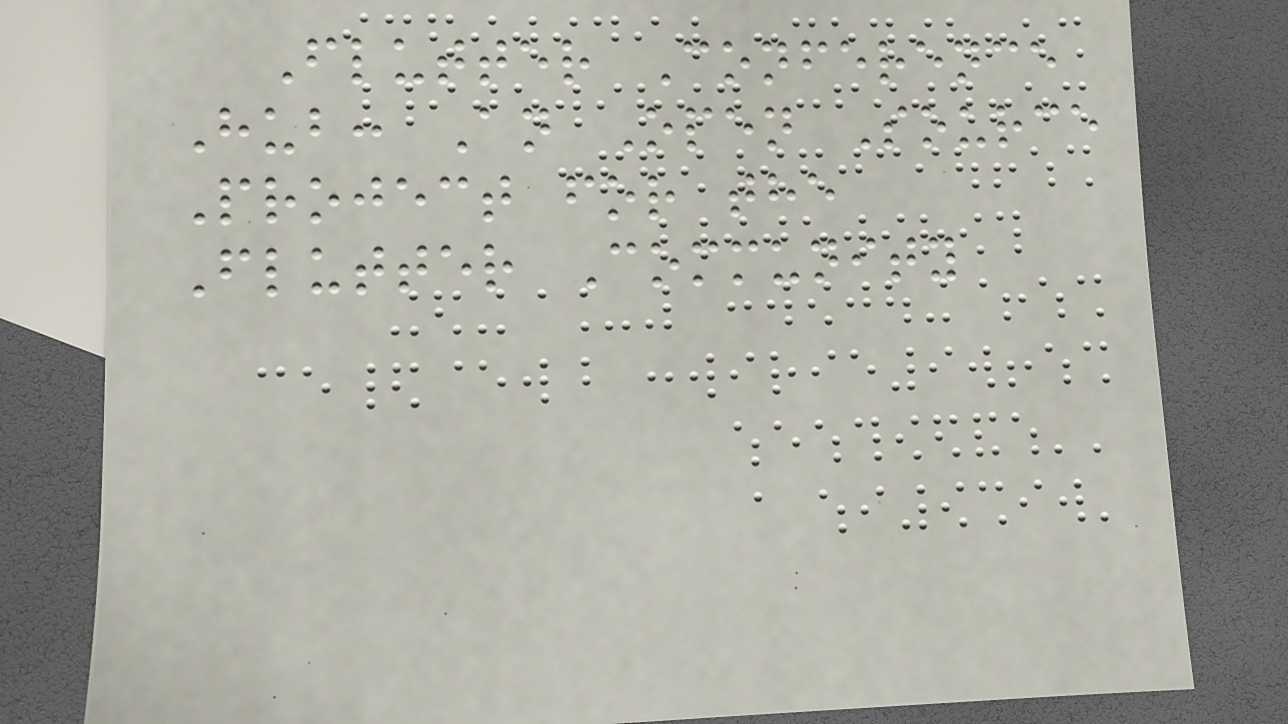Flutter Conference
Hub: An Open Source
Project for the
Flutter Community
